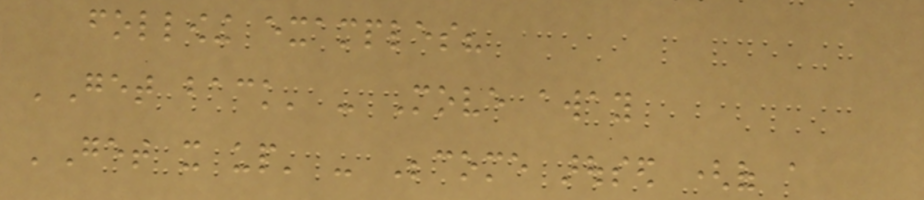following examples?
'Get back' - Move away
'Get it up' - Become aroused (of a
